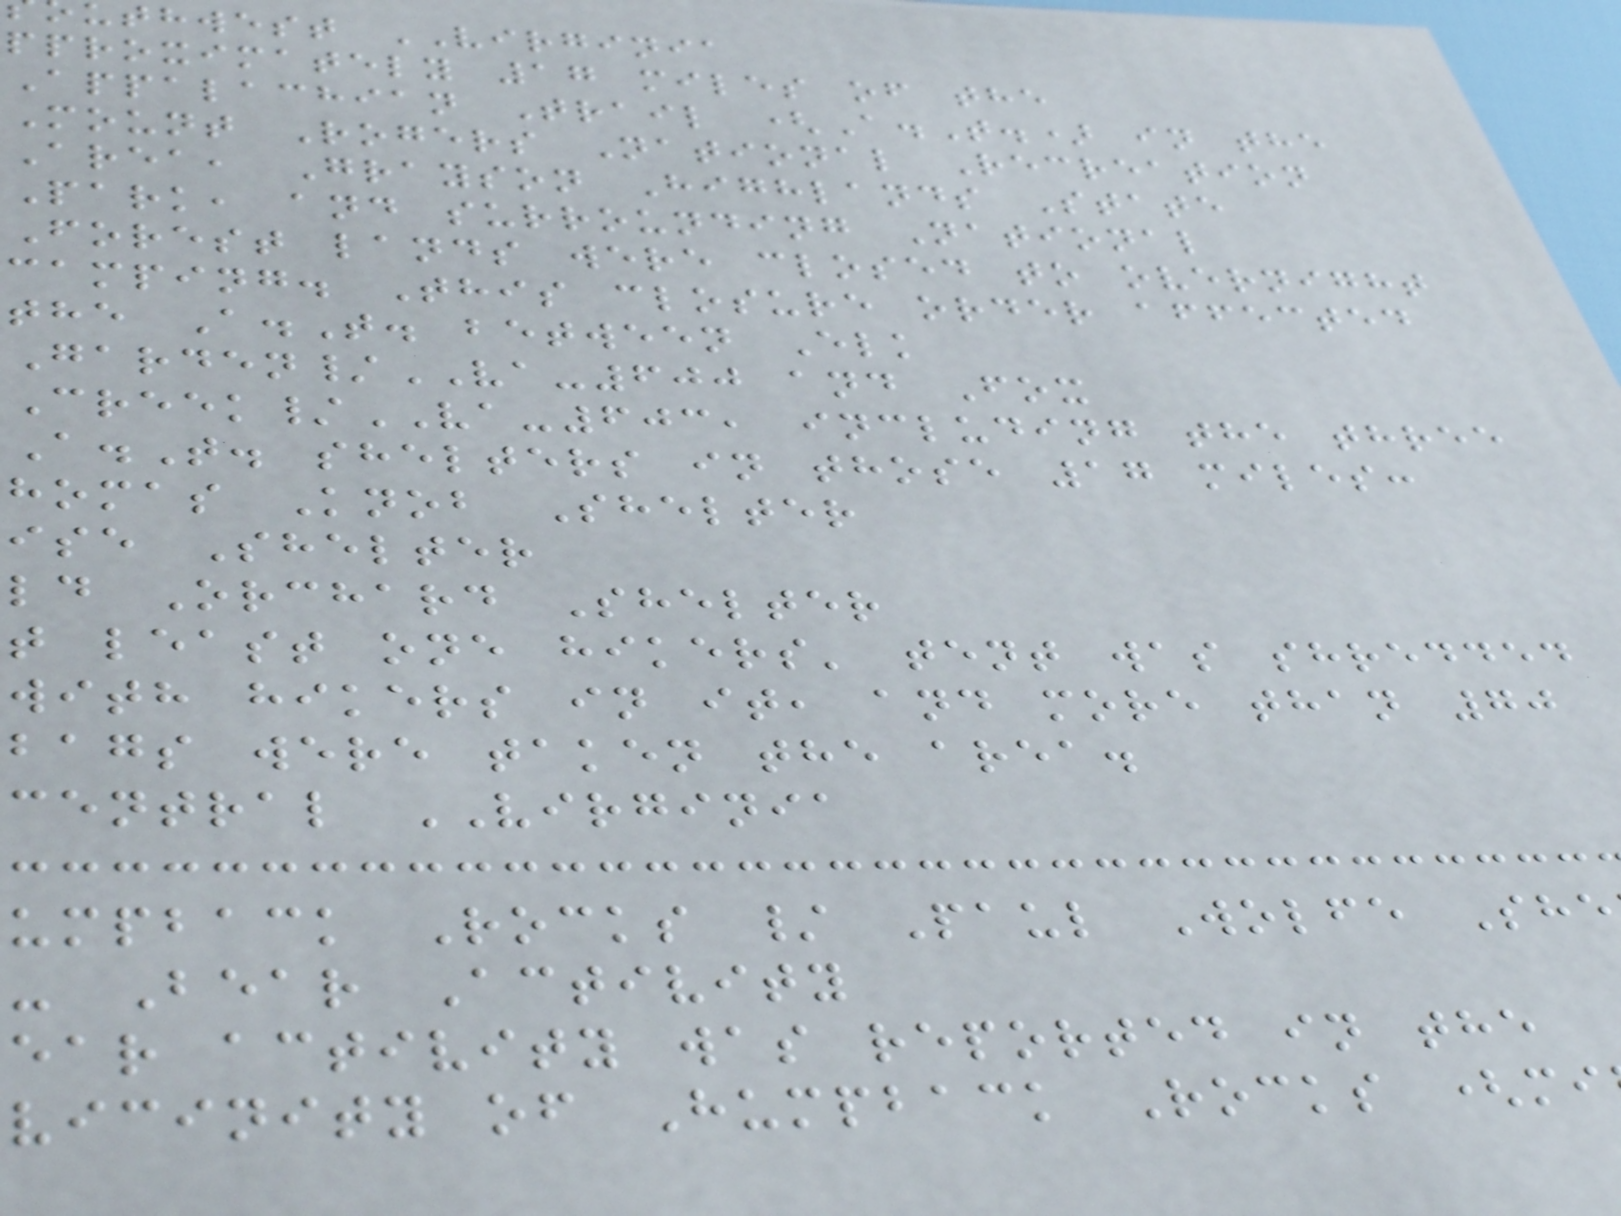thwest VIRGINIA
pproximately 17 miles of the
Appalachian Trail (A.T.) in the
Mount Rogers National Recreation
Area, Grayson Highlands State
Park, and surrounding National
Forest lands were closed to overnight
camping. This closure order affected
the A.T. between Elk
Garden/VA-600 and Fox
Creek/VA-603, including the three
A.T. shelters in those 17 miles:
homas Knob Shelter
ise Shelter
ld Orchard Shelter
t least one hikers' tent was shredded
with hikers in it, and more than 70
bags were taken the area.
central VIRGINIA
umpback Rocks / Paul Wolfe She
- Bear Activity
ear activity was reported in the
vicinity of Humpback Rocks (mi
